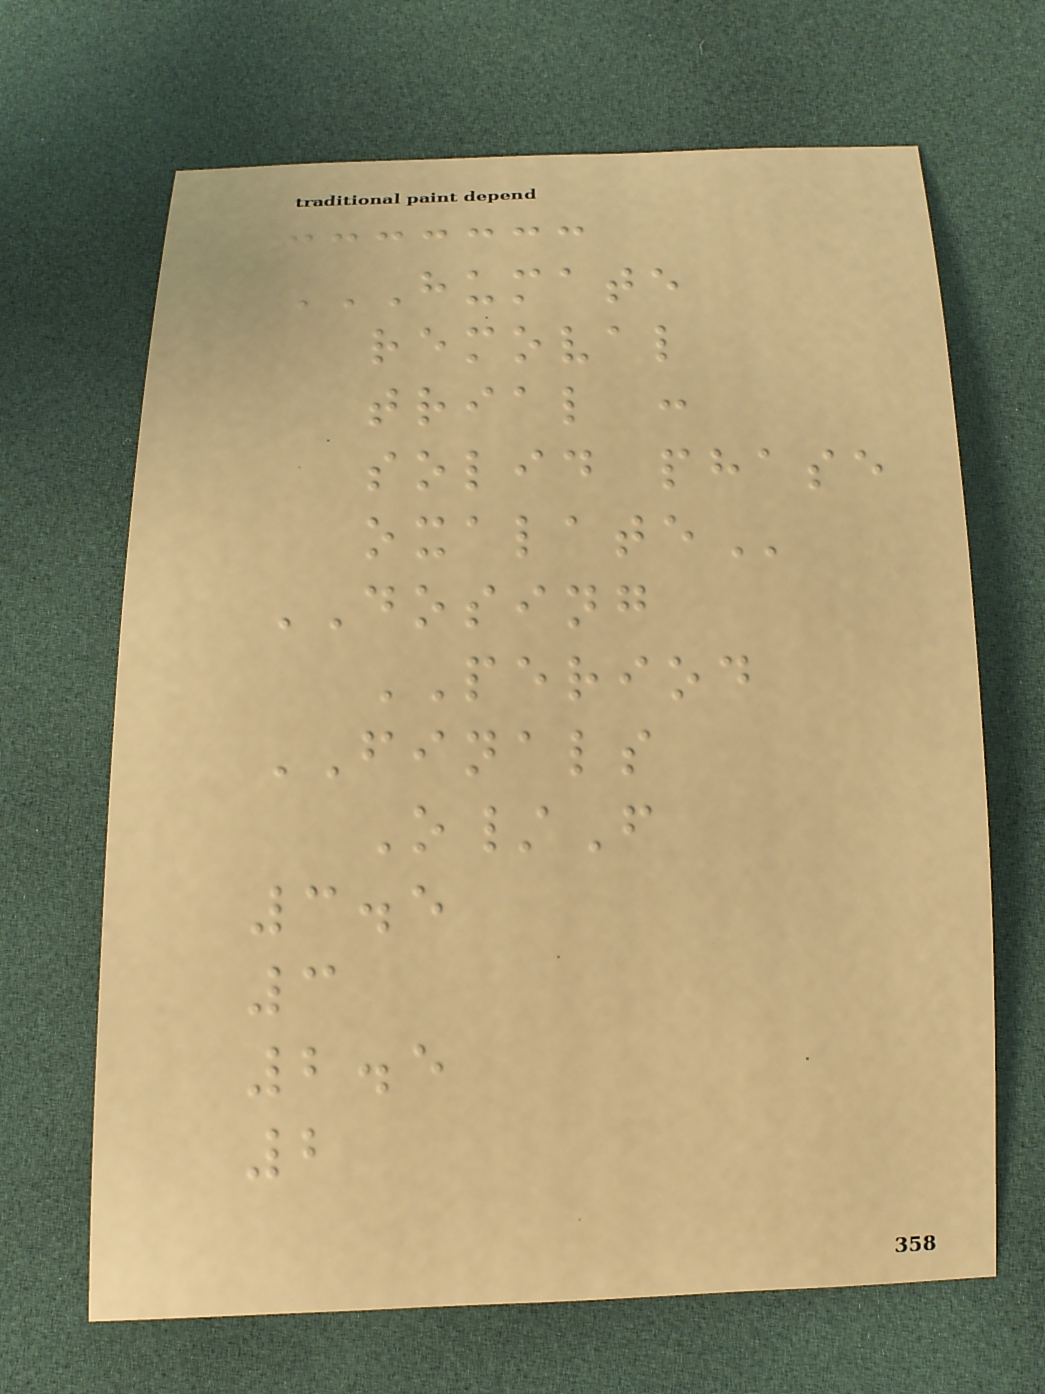HUMATE
REMOVAL
TRIAL :
SOLID PHASE
OXALATE
DOSING
PERIOD
FINALS
O/F
3.5
3
2.5
2
